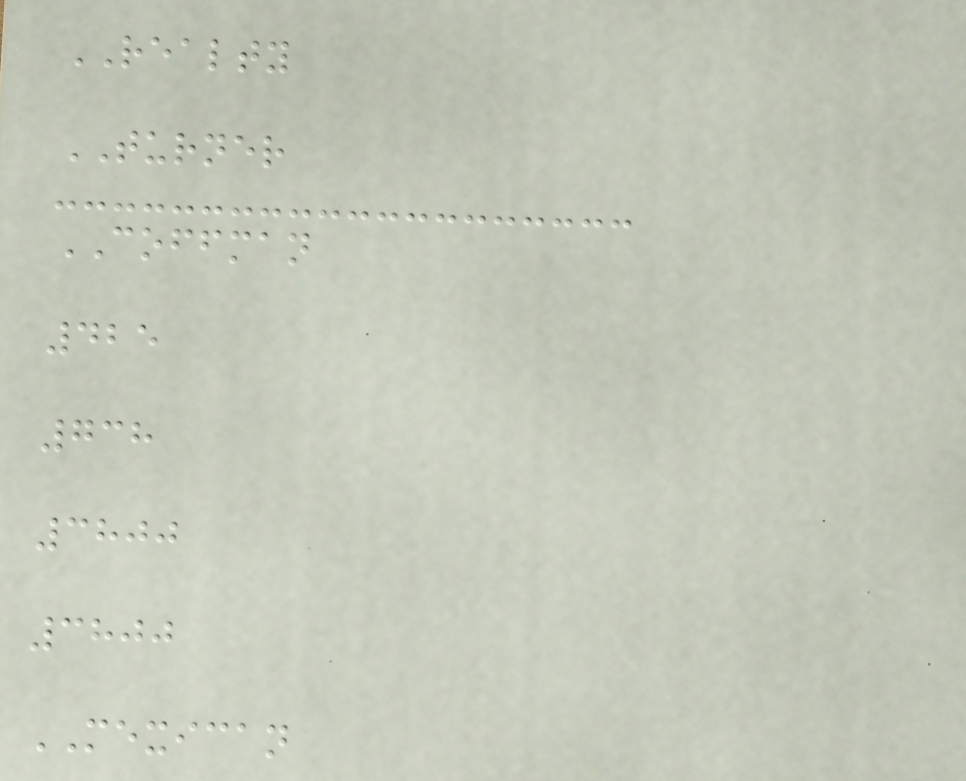REALTY
TURNER
COFFMAN
425
738
3800
3800
MEXICAN
